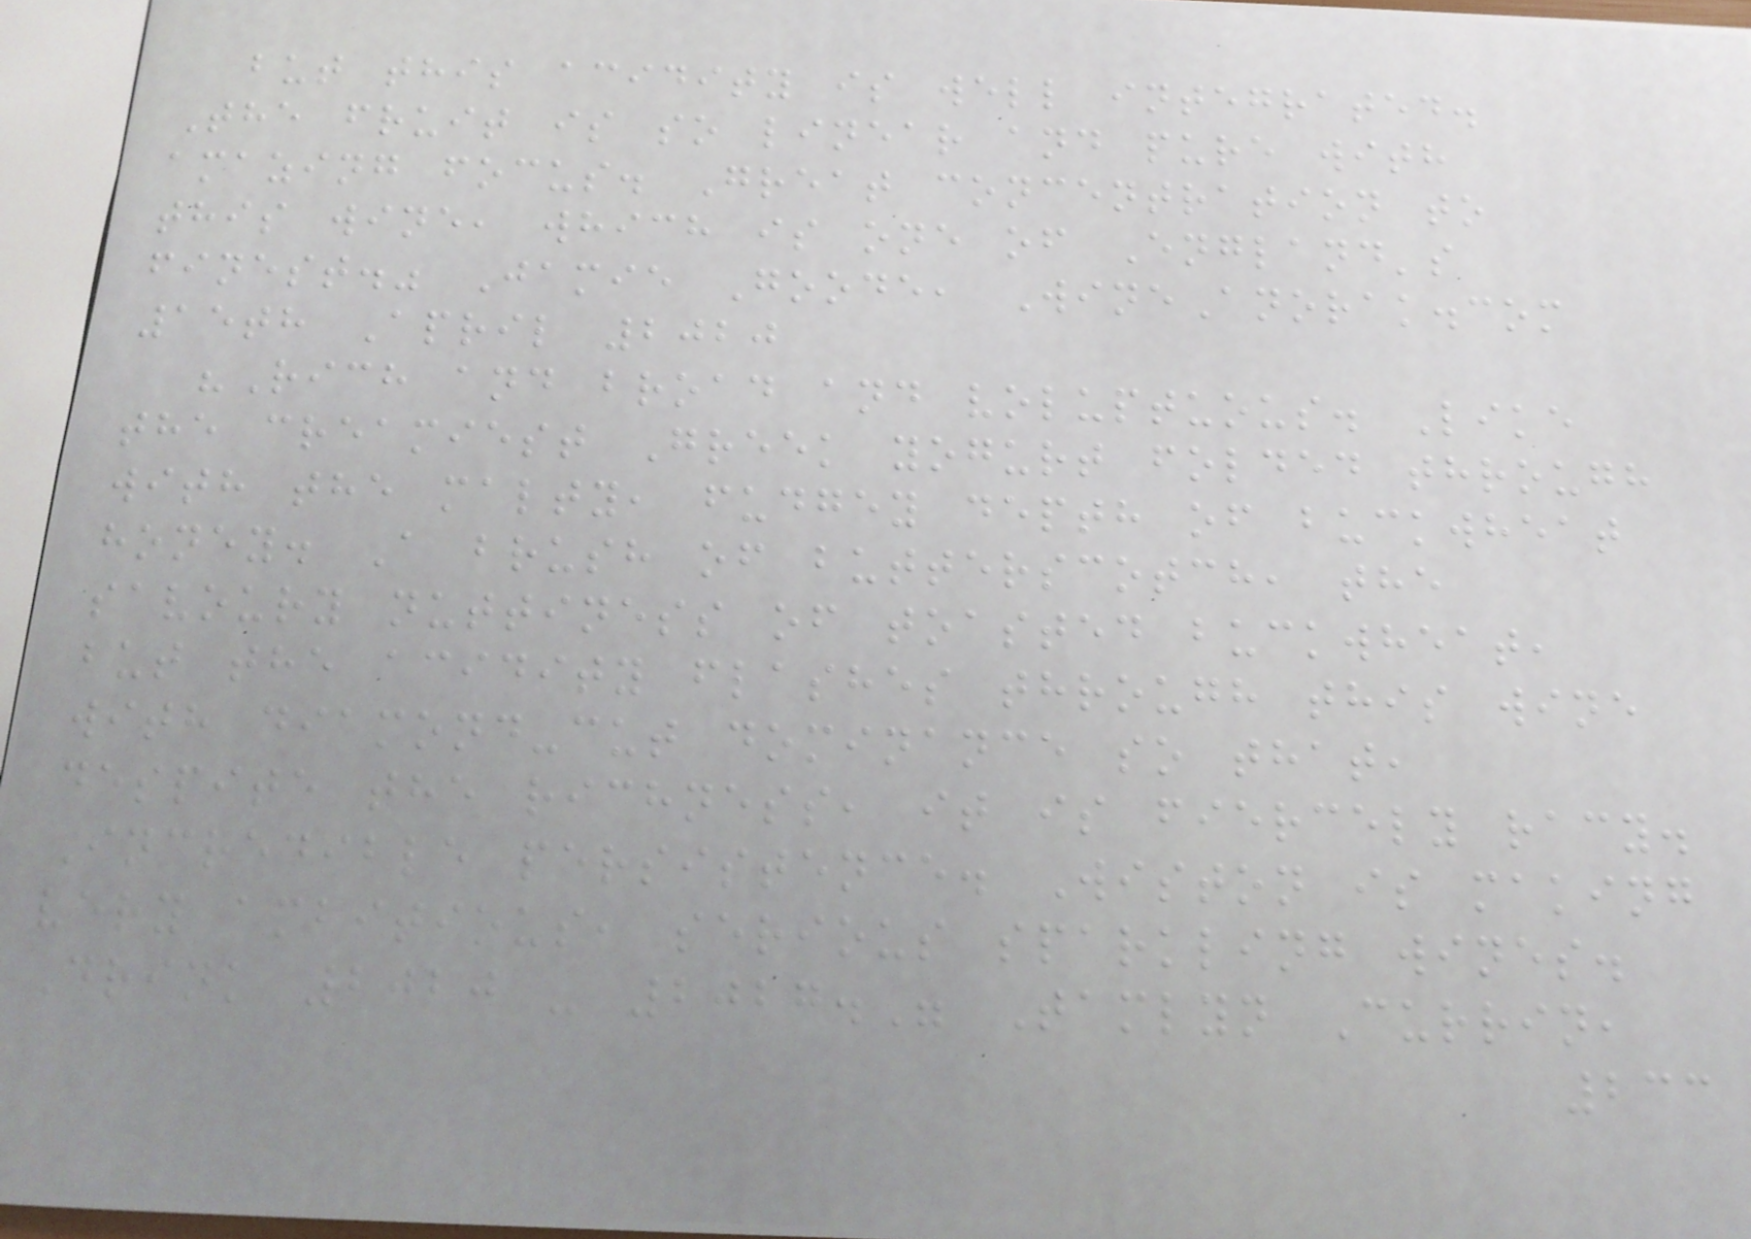but this acidity is well integrated.
The fruit is so linear and pure with
amazing focus. Great concentration to
this wine, which is one of England's
finest." Jamie Goode, WineAnorak.com
15th April 2020
"Rich and broad and voluptuous. Like
the creamiest Greek yogurt folded through
with the malty, fudgey depth of buckwheat
honey. A brush of butterscotch, the
savoury nuttiness of toasted buckwheat,
but the acidity flashes through this wine
with diamond-cut dominance so that,
despite the richness, it is fiercely racy.
Incredible persistence. Wiston is making
very ambitious, serious sparkling wines.
Drink 2020 - 2027." Tamlyn Currin,
233
